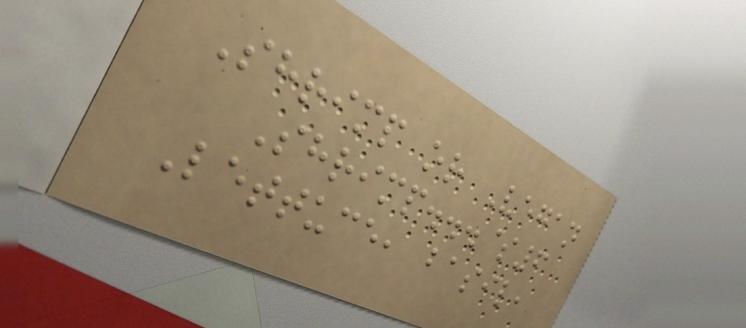Shrimp or Vegan
Shrimp...$6
Lettuce, basil,
